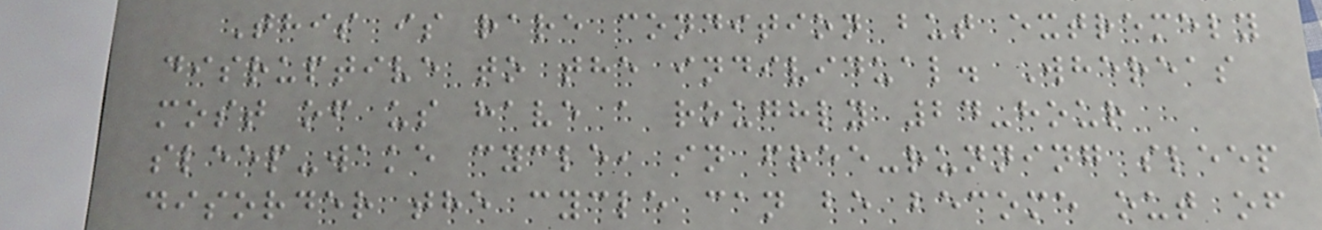This is rare condition but extremely
disruptive to the individual. Whereas
most of us have a roughly 24-hour
sleep-wake cycle, in free-running sleep
disorder the cycle can be become out of
